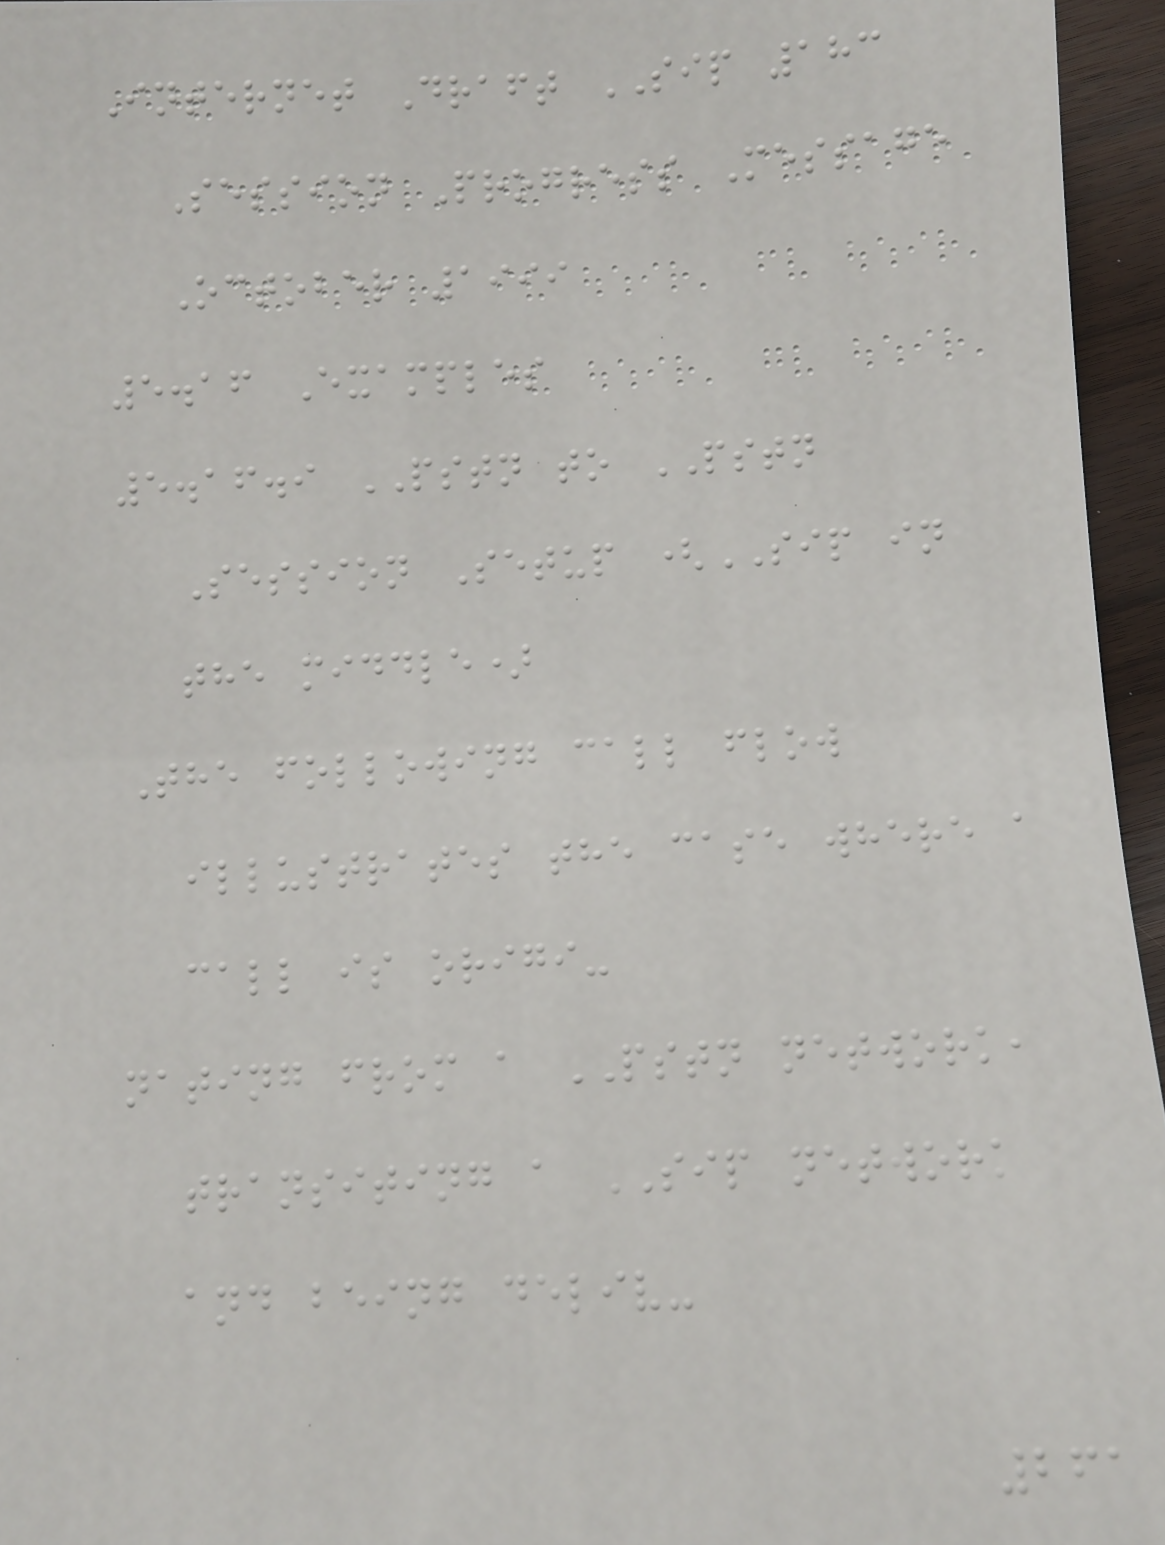Internet Draft SIP 183
Session Progress Message
October 1999
5.16 Examples
5.16.9 PSTN to PSTN
Session Setup (SIP in
the middle)
The following call flow
illustrates the case where a
call is origi-
nating from a PSTN network,
transiting a SIP network
and being deliv-
261
